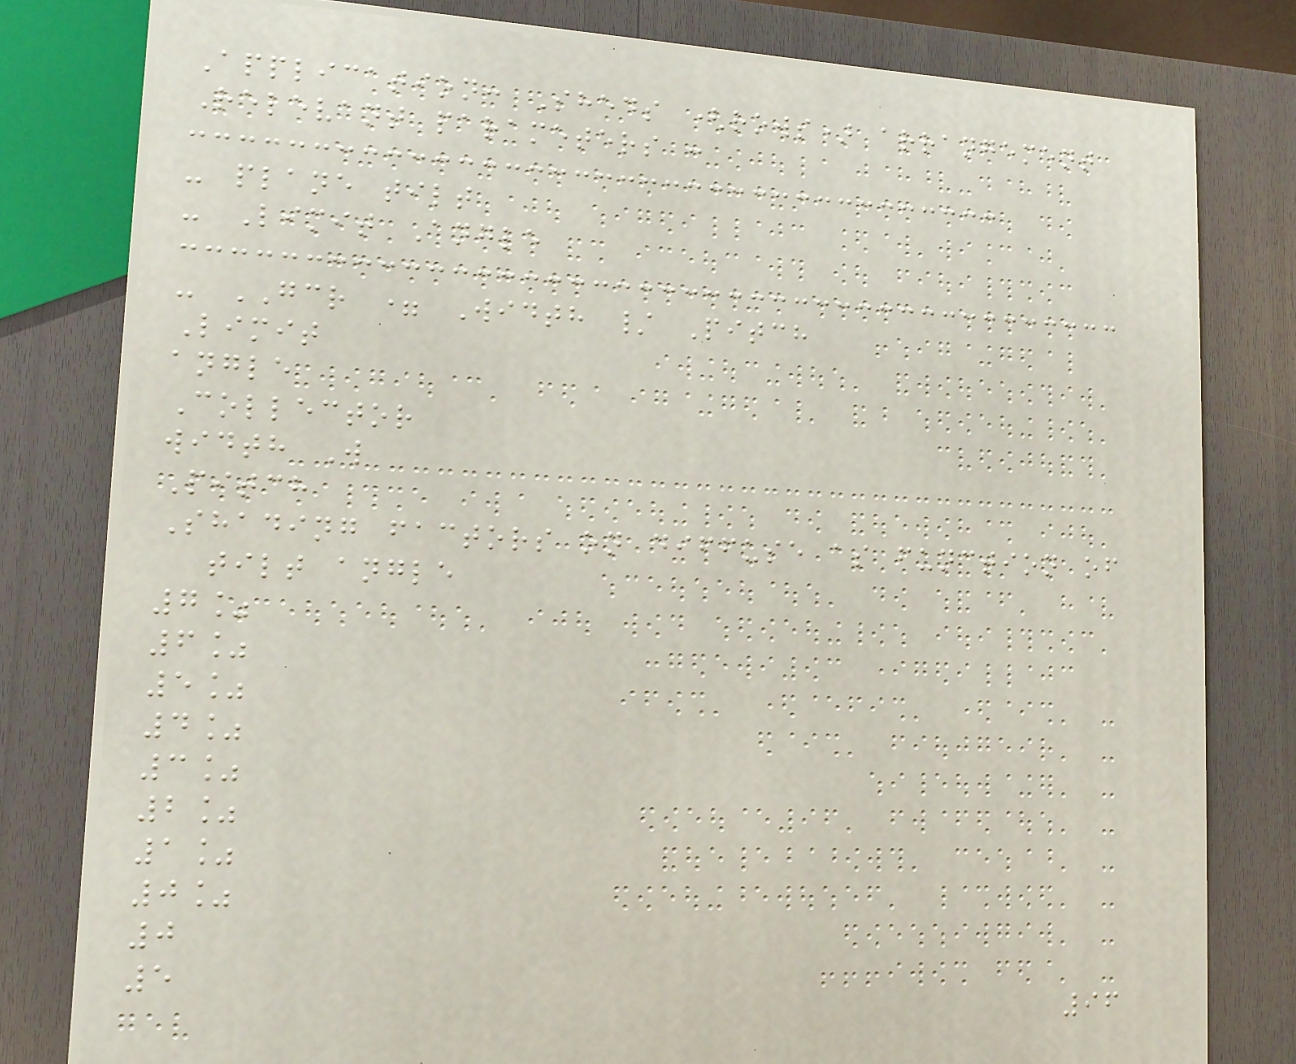Application: Sheds (rows) arrangement
Relevant parameters :
- plane tilt
- Limit Angle
- GCR = Width / Pitch
Limit
angle
Collector
width W
Pitch
Shading factors on diffuse as function of
tilt angle
7%
6%
5%
4%
3%
2%
1%
0%
0
5
96
